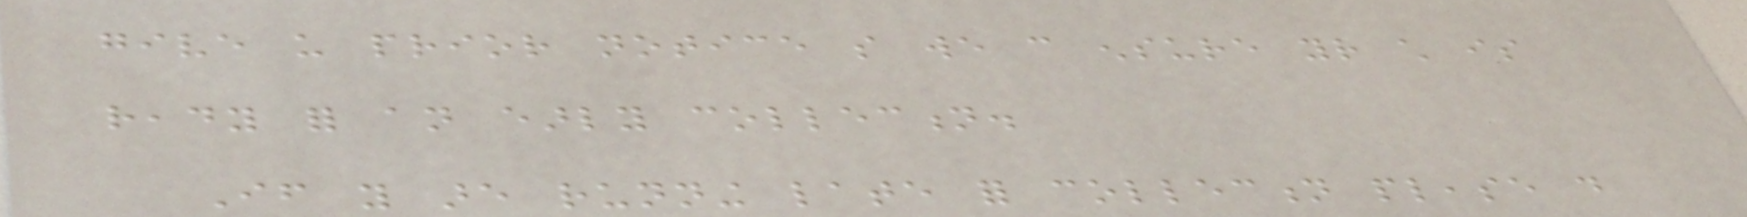give us prior notice so we can ensure your child is
ready for an early collection.
If you are running late for collection please do
